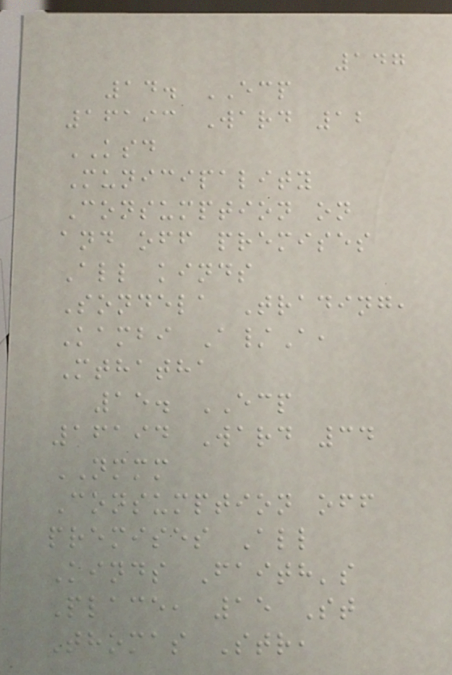147
14. ECP
16193 Ward 12
KSD
Municipality
Consumption on
and off premises
All kinds
Sondela Trading,
Kambi A/A,
Mthatha
15. ECP
16194 Ward 34
NMMM
Consumption off
premises All
Kinds Faith's
Place, 15 St
Thomas Str,
